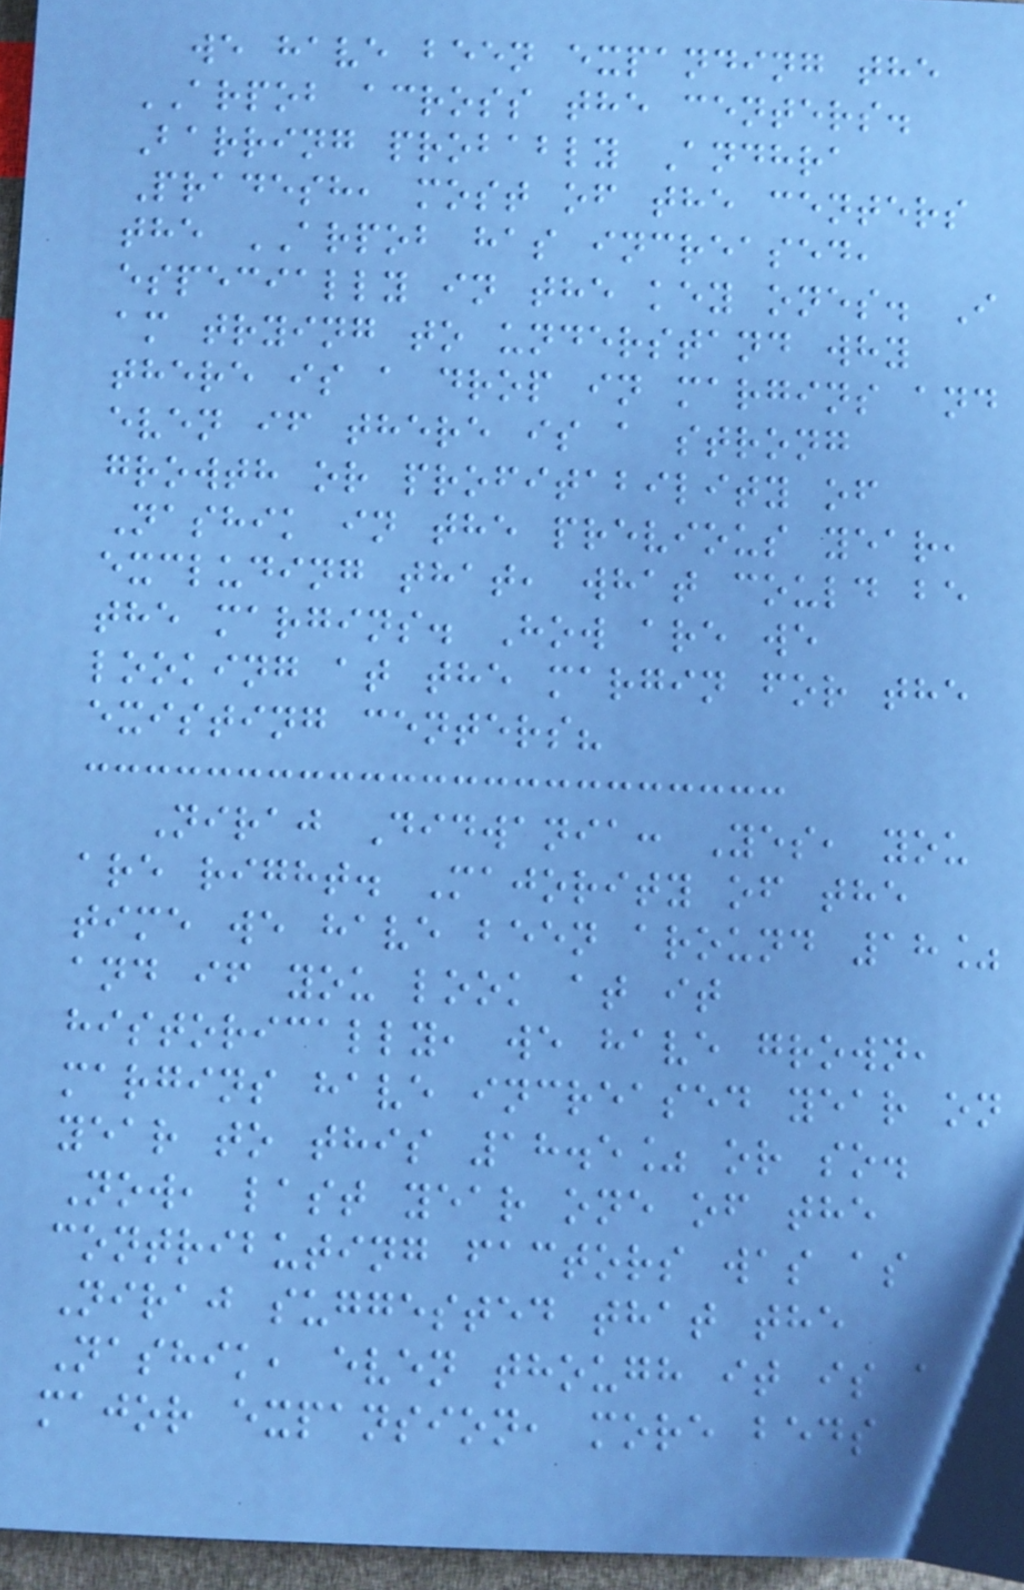we have been expanding the
ARPOB across the centers.
Barring probably Andhra
Pradesh, most of the centers
the ARPOB has increased,
especially in the key ones. I
am trying to understand why
there is a drop in margins and
even if there is a strong
growth or profitability of
Nashik in the previous year,
excluding that, what could be
the margins. How are we
looking at the margin for the
existing centers?
Niraj Didwania: Yes, you
are right. Majority of the
time we have been around 18%
and if you look at it
historically, we have grown,
margins have increased year on
year to this 18.5% or so.
Now, last year one of the
contributing factors was as
Niraj suggested that the
Nashik, even though it is a
major expansion, more beds
